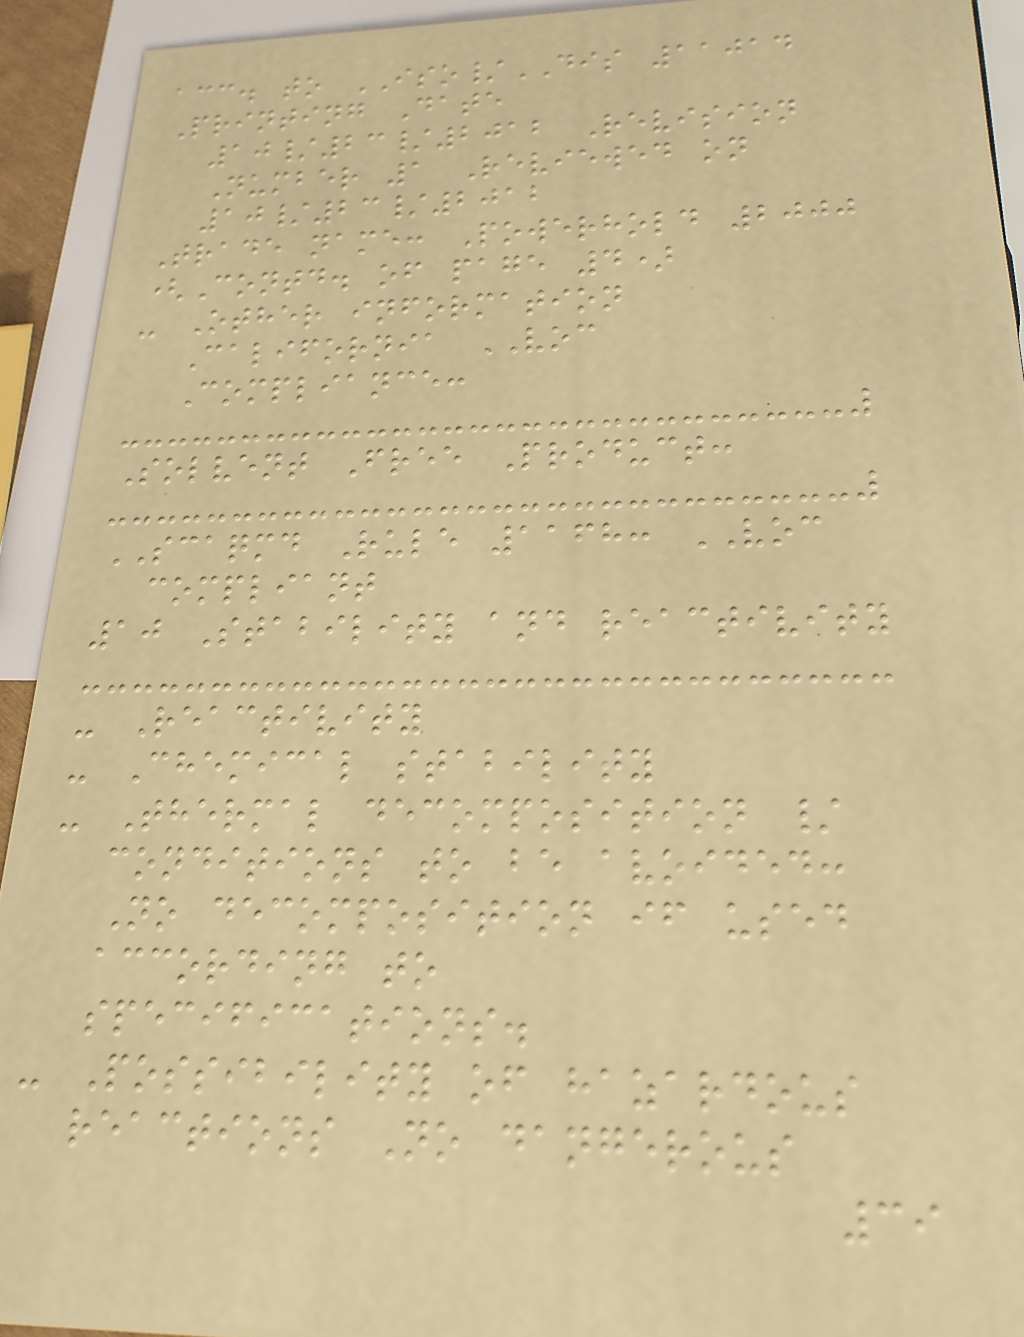acc. to ISO/DIS 11014
Printing Date
10/23/2012 Revision
Number 1 Reviewed on
10/23/2012
Trade name: Powerhold 2000
(Contd. of page 4)
- Other information
California VOC
Compliance:
Solvent Free Product:
SCAQMD Rule 1168: VOC
compliant
10 Stability and reactivity
- Reactivity
- Chemical stability
- Thermal decomposition /
conditions to be avoided:
No decomposition if used
according to
specifications.
- Possibility of hazardous
reactions No dangerous
39
